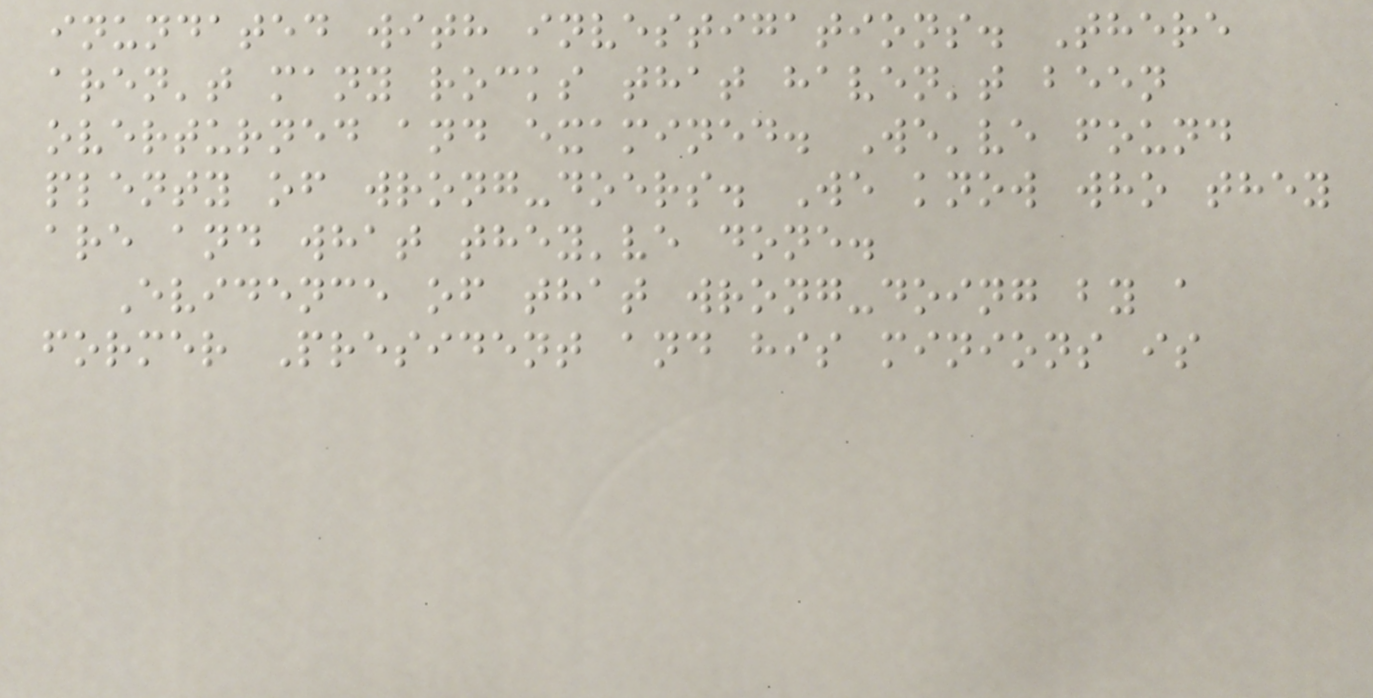inundated with investigations. There
aren't many rocks that haven't been
overturned and examined. We've found
plenty of wrong-doers. We know who they
are and what they've done.
Evidence of that wrong-doing by a
former President and his minions is
